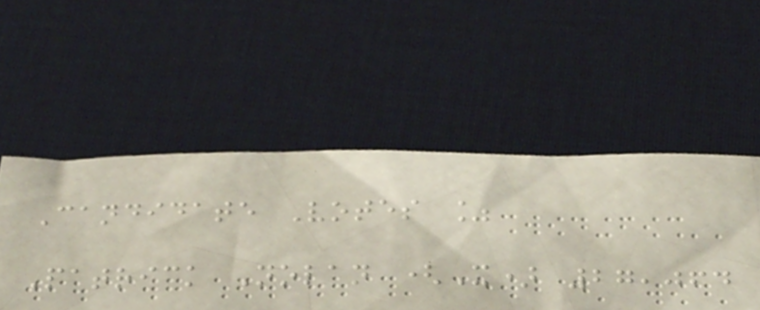Candidate Votes %
Patrick Nolan (X) 27,064
